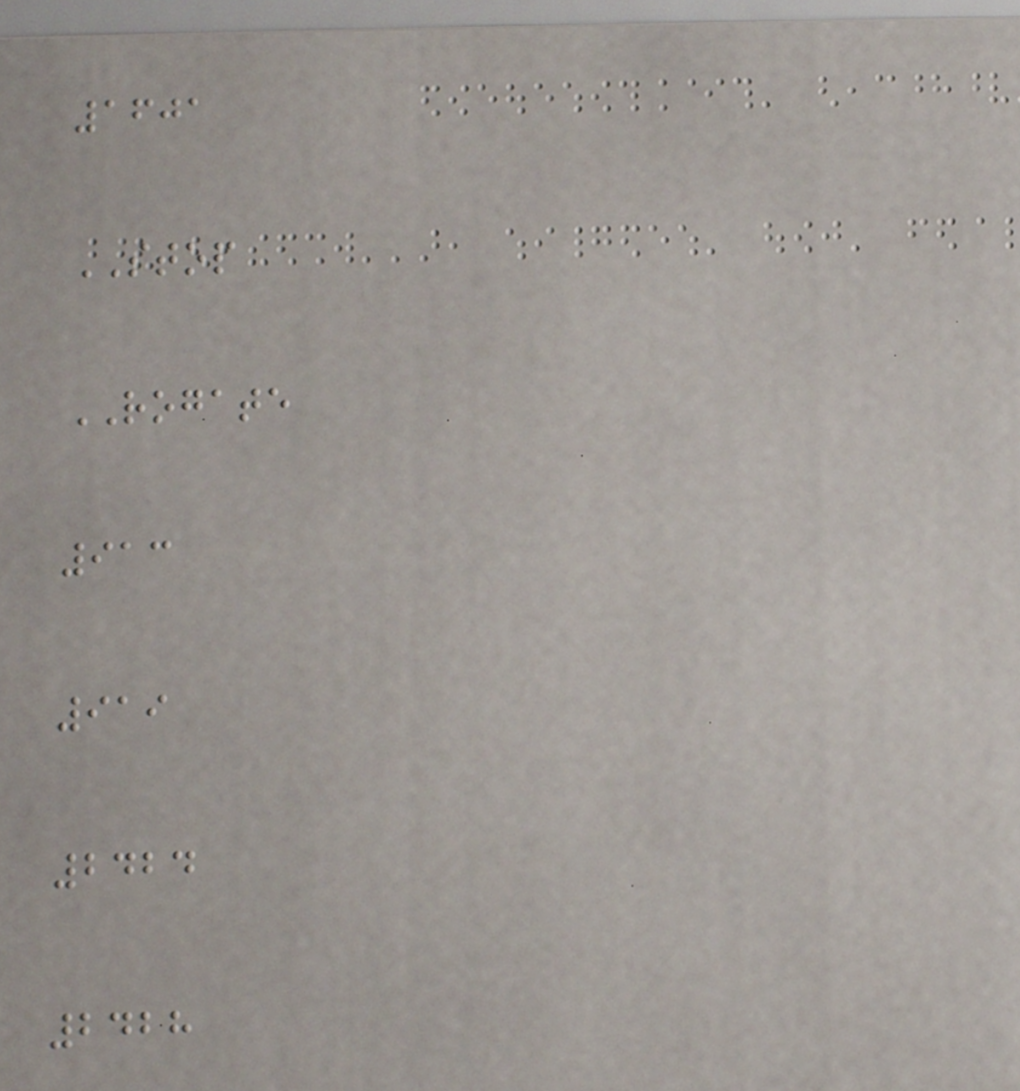1601
STOP
ROGATE
913
919
2424
2428
